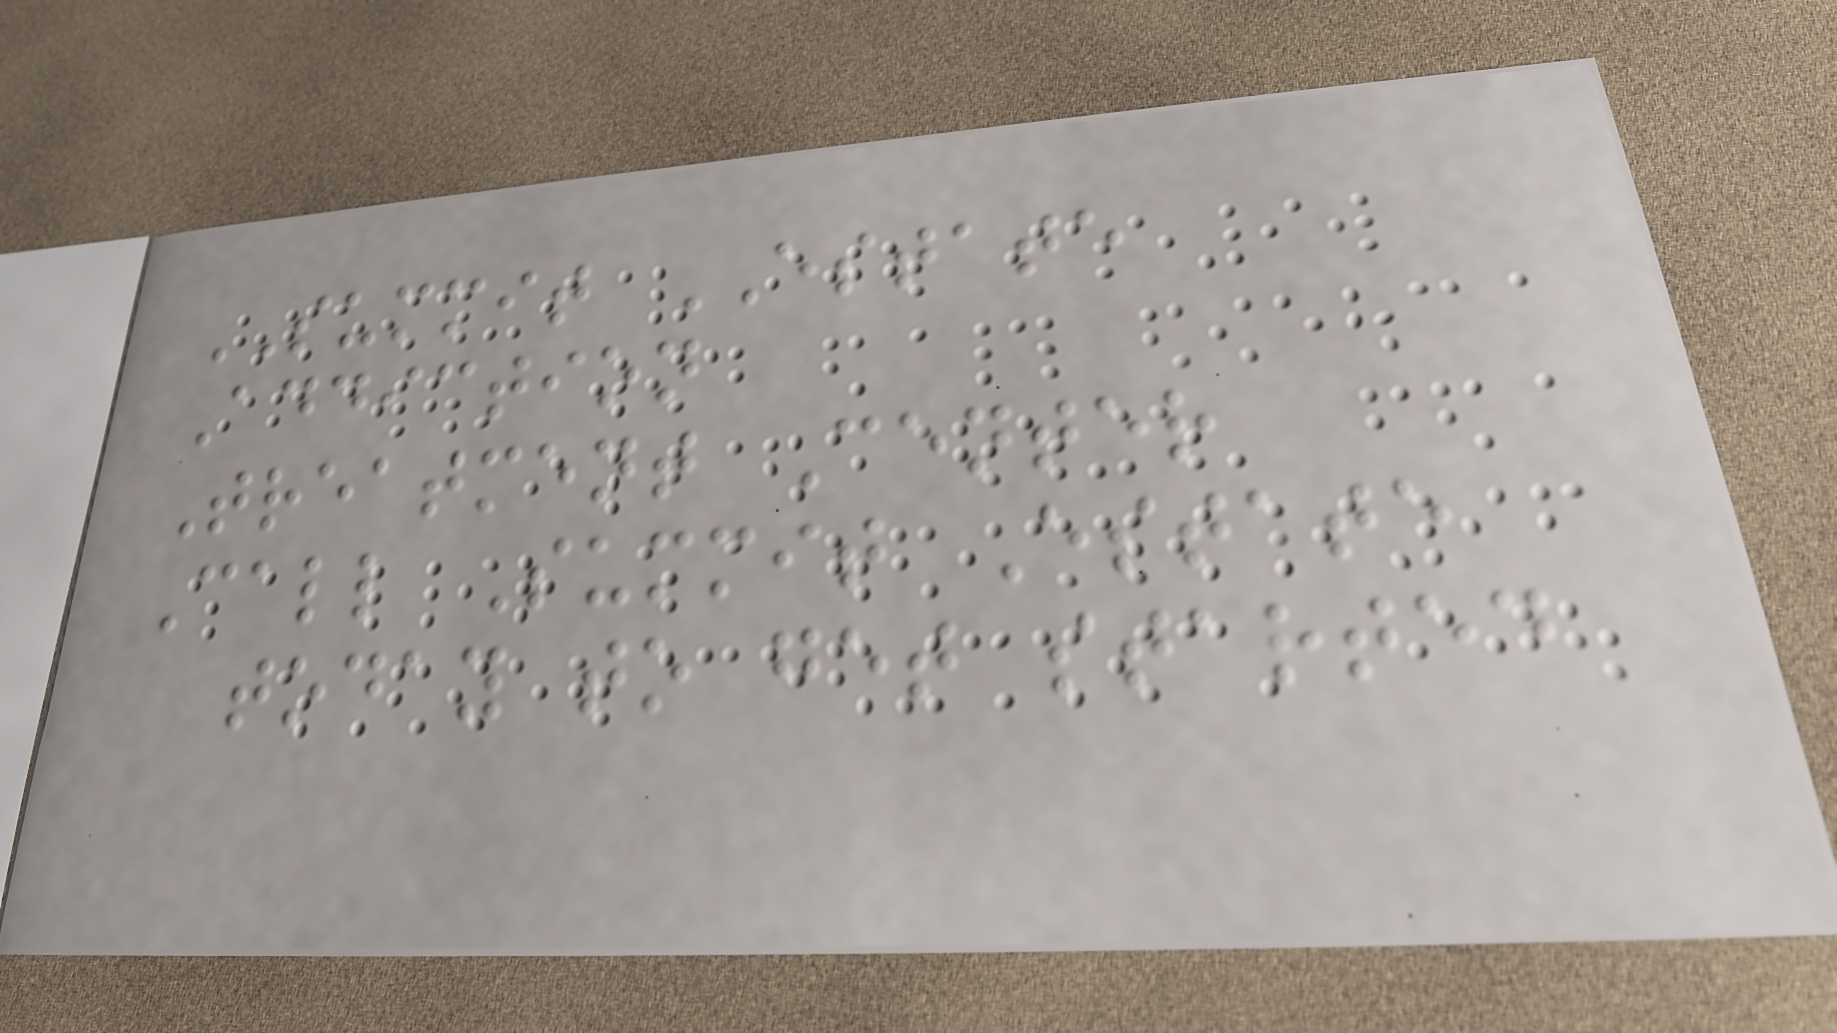SUMMIT ESTATE
Addiction
Treatment Center
Call Summit Estate
today to get started
